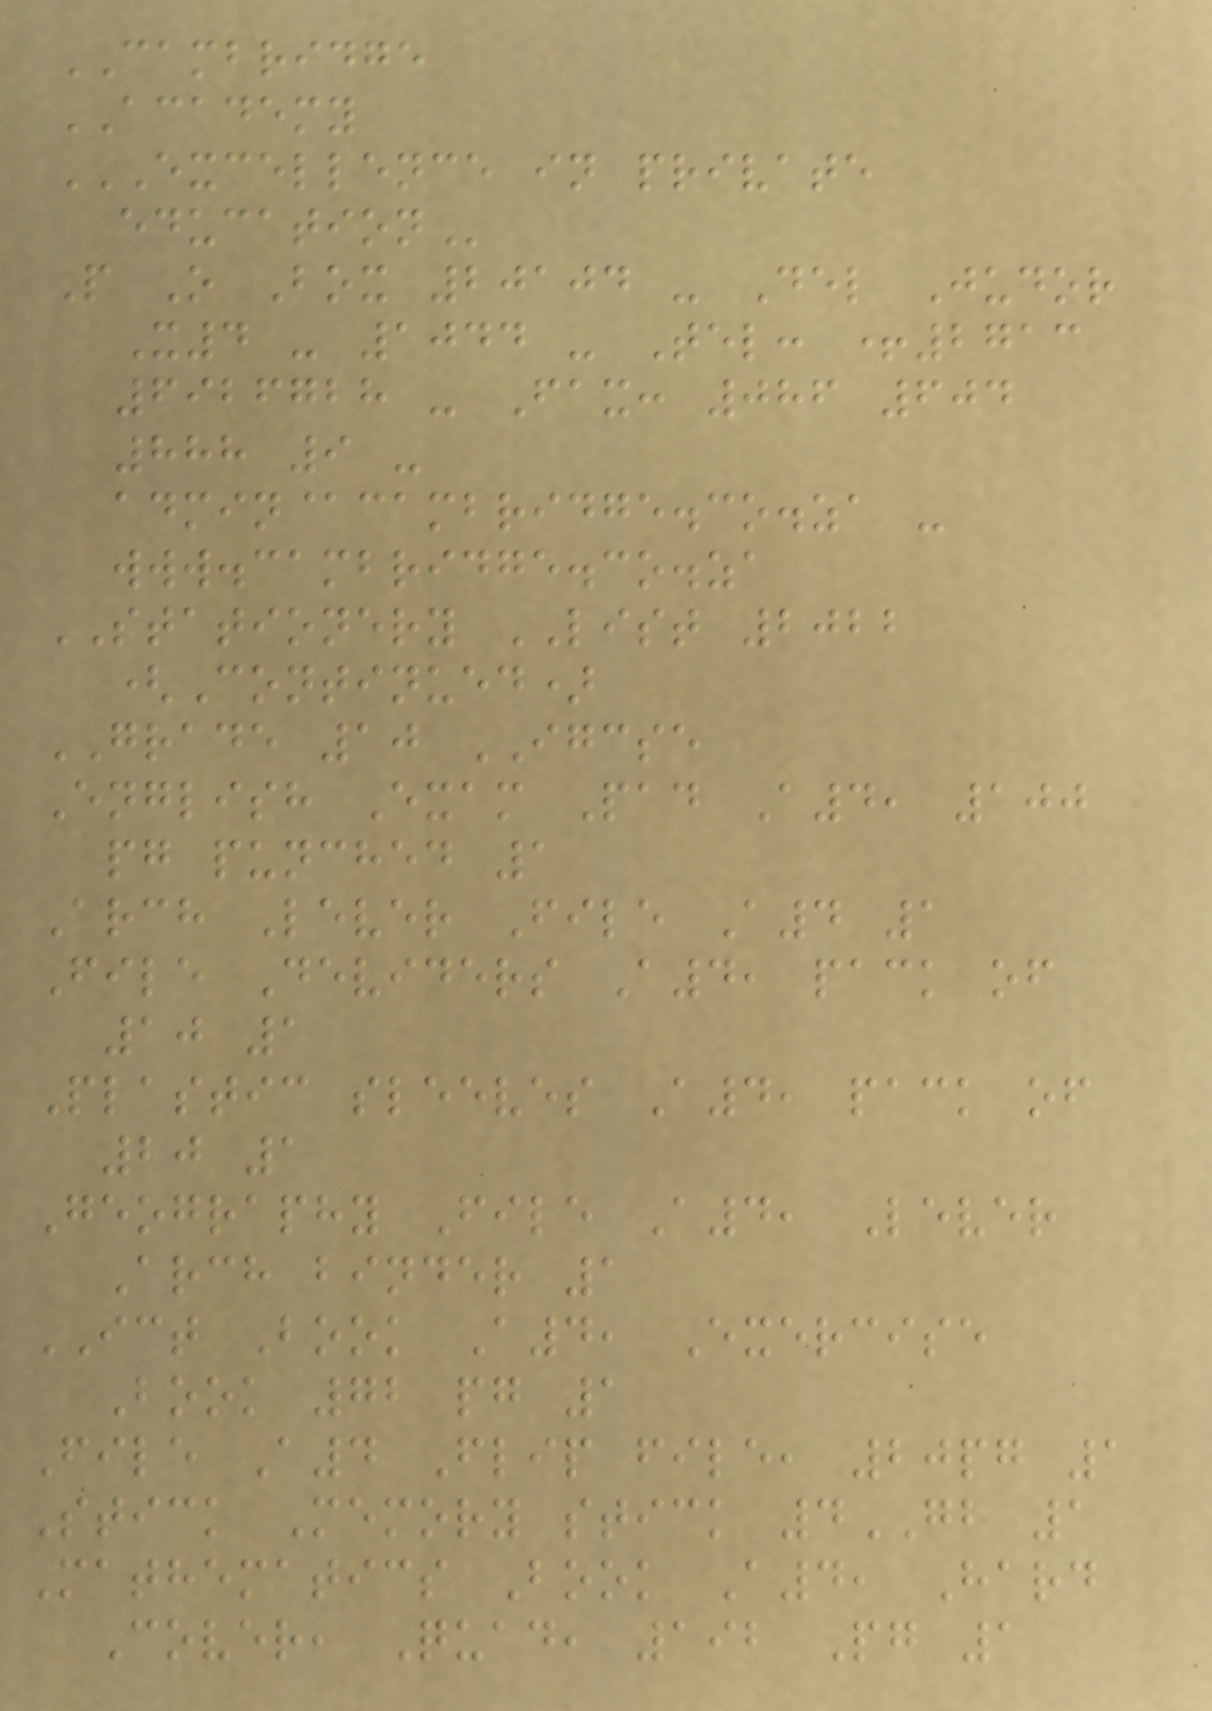CAMBRIDGE
ACADEMY
EXCELLENCE IN PRIVATE
EDUCATION
P O Box 20104 - Del Judor
X4 - 1044 - Tel: +2713
6926728 - Fax: 086 604
888 9 -
admin@cambridge.co.za -
www.cambridge.co.za
STATIONERY LIST 2022
(Continued)
GRADE 10 IGCSE
English Exam Pad A4, 100
pg punched 1
Arch Lever File A4 1
File Deviders A4, pack of
10 1
Plastic sleeves A4, pack of
20 1
Geography File A4, Lever
Arch binder 1
ICT Book A4, Exercise
Book 72 pg 1
File A4 Flip file, 20pg 1
Stick Memory stick 4GB 1
Mathematics Book A4, Hard
Cover, Quad, 192 Pg 1
